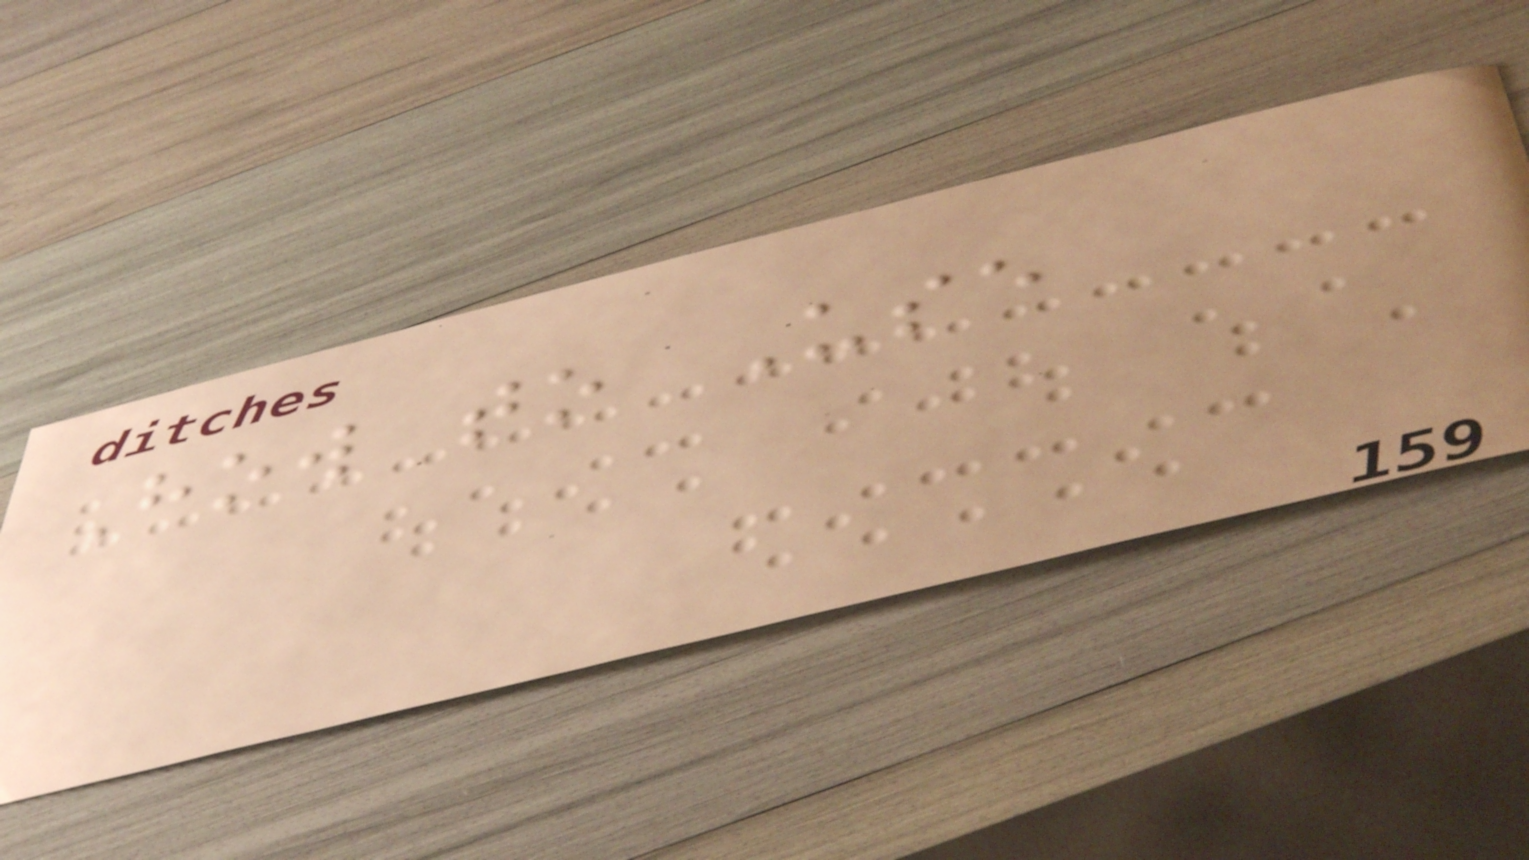How to Use
